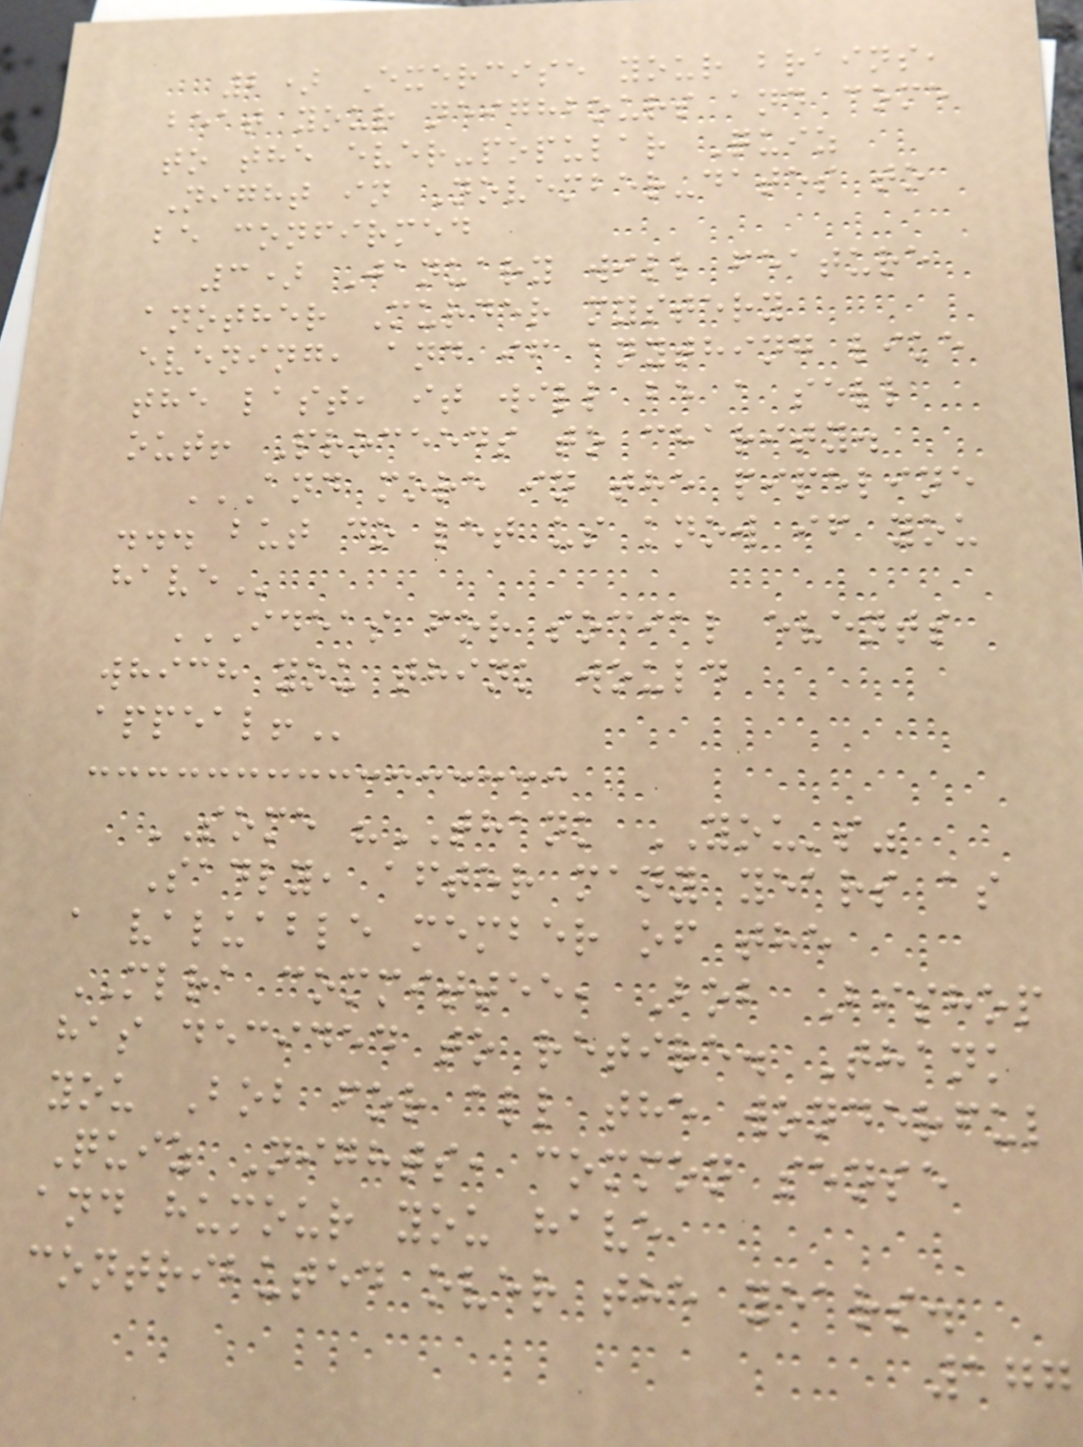2) Exercise your brains,
beat your neighbours and come
to the ever-popular Quiz
Night in November-dates to
be confirmed
3) January will feature
another Murder mystery
evening, and if anything like
the last, it will be a sell
out! Proceeds to charity.
AND MORE IN THE PIPELINE
... BUT DO LET US KNOW IF YOU
HAVE
IDEAS FOR SOCIAL EVENTS
WHICH YOU THINK WOULD
APPEAL!
SOME "THANK YOU's"
Sadly, after many years as
a valuable member of the
MLRA committee, Bob Bishop
has decided to retire. Thank
you Bob for all the wonderful
Quiz Nights, common sense
and humour you have
contributed over the years.
177
